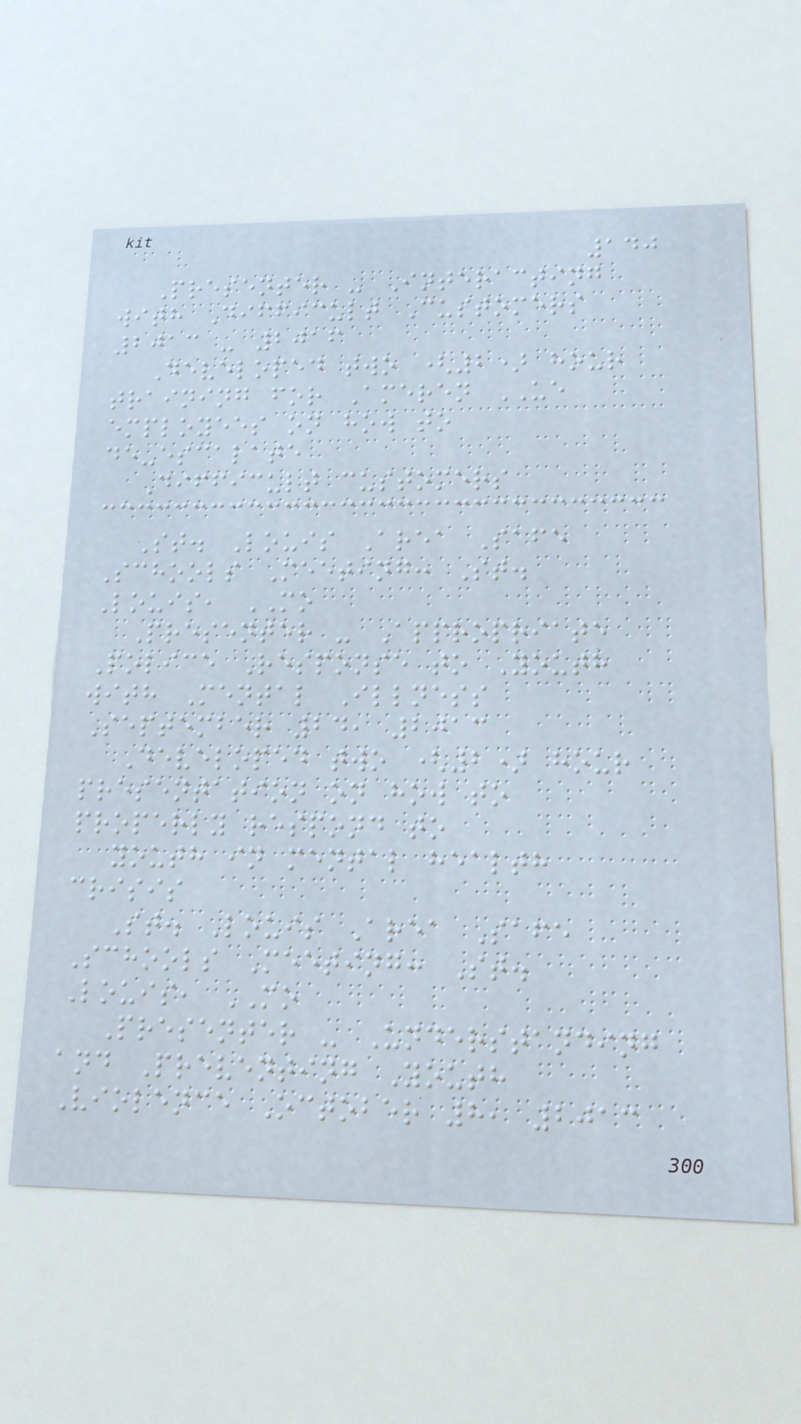140
Presenter - Interacting
with Difficult Customers
2013 - 2016
Developed two (2) hour
training for Ameren UE
employees on how to
de-escalate
Difficult customers
St. Louis Area Safe
Schools Meeting: St.
Louis, MO
Presenter - Appropriate
Police Response to Youth
with Mental Illness
September 24, 2013
Developed two (2) hour
presentation on how to
properly respond to
youth in mental health
crisis
St. Louis Area Safe
Schools Meeting: St.
Louis, MO
Presenter - Understanding
and Preventing Youth
Violence October 8, 2013
